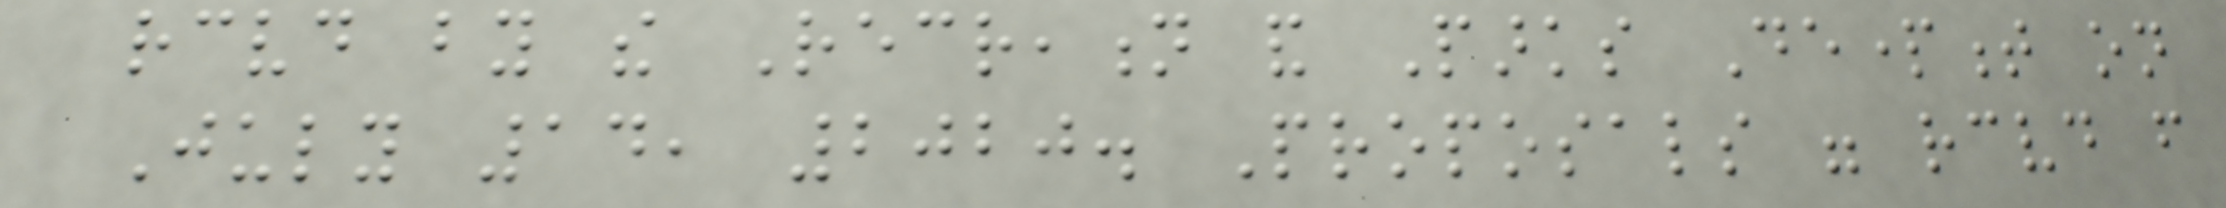received by the Recreation and Parks Department on
July 14, 2020. Proposals were received from
